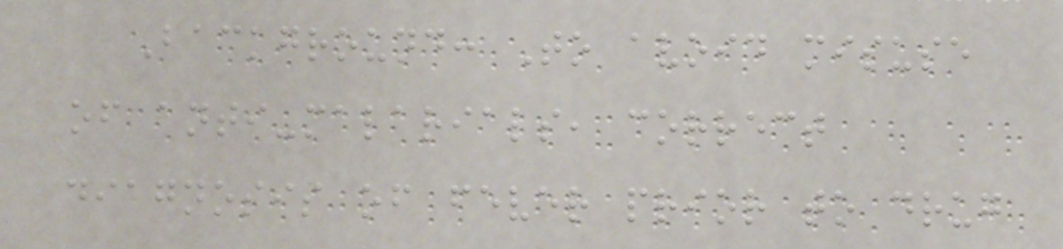Background: To avoid misuse
of anti-malarials, correct
diagnosis of fever prior to drug
